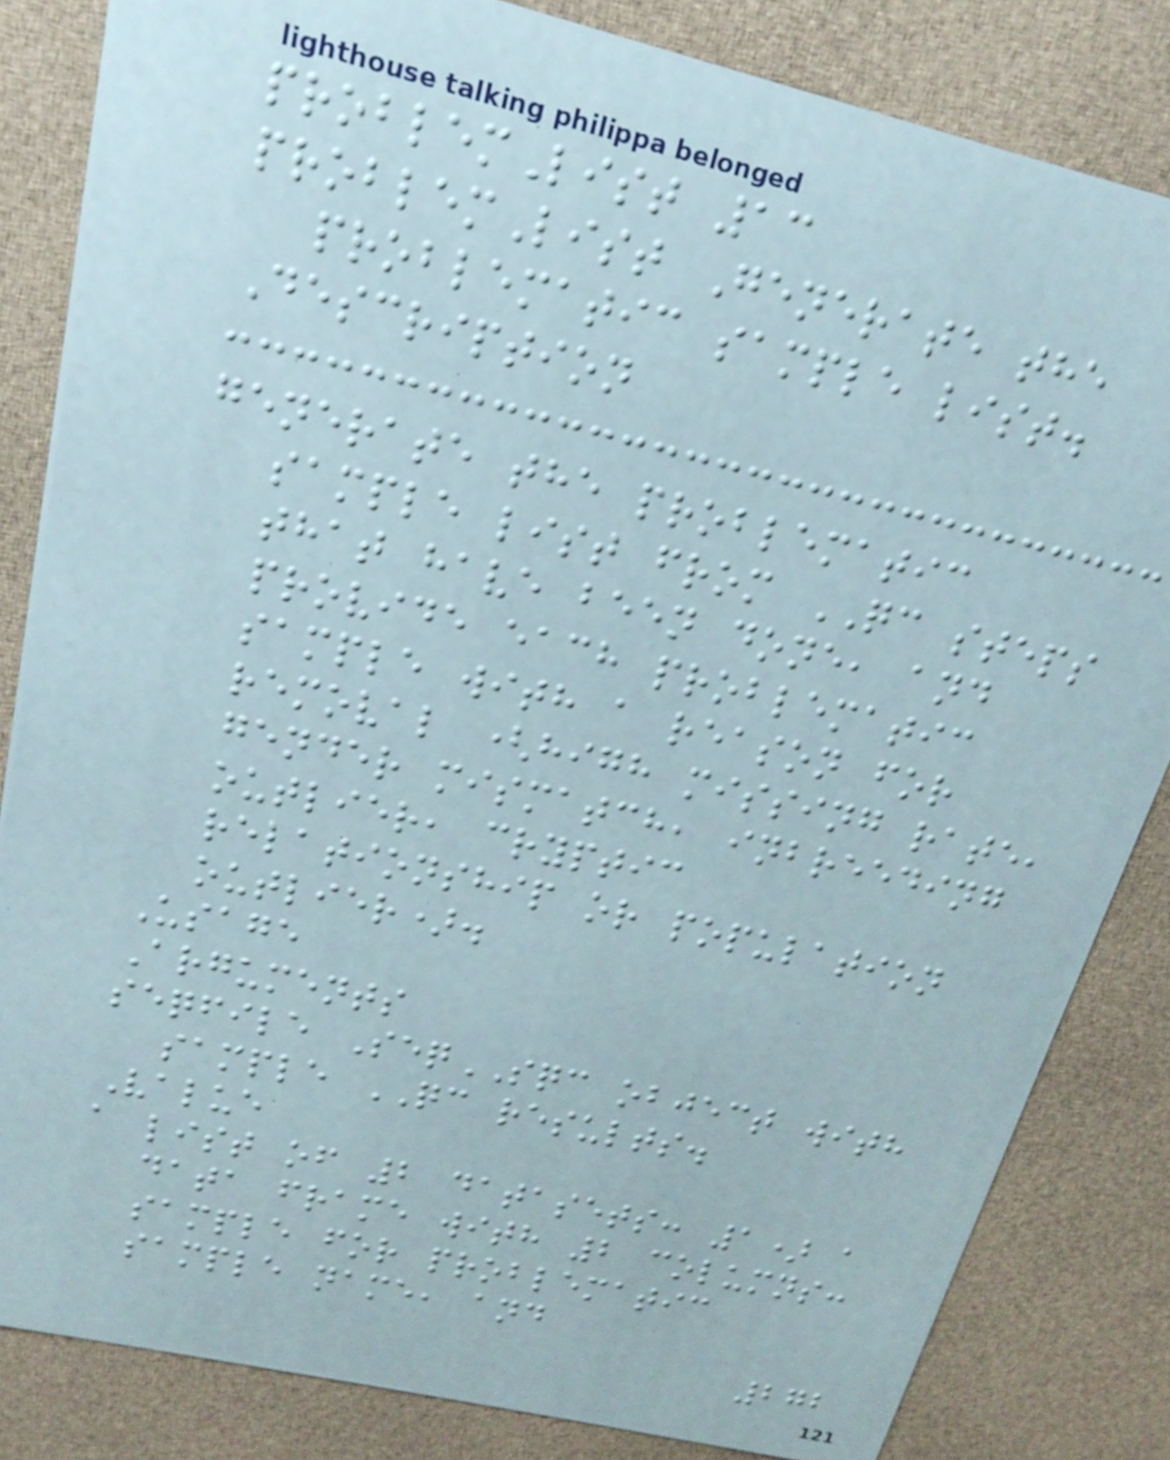problemList 13
problemList Generate the
problematic sample list.
Description
generate the problematic
sample list from QC steps
that have been done, and
provide each problematic
sample with a reason for
removal (high missing rate,
gender mismatch, inbreeding
outlier, cryptic
relationship or population
outlier).
Usage
Arguments
seqfile SeqSQC object with
sample QC results.
Value
a list of 2 datasets: 1) a
data frame with 2 columns:
sample for problematic
sample name, and
272
